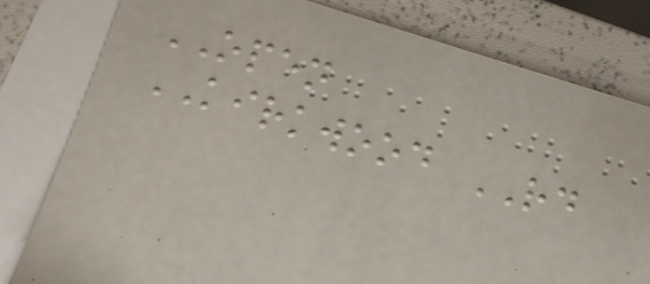OPEN
KIRKWOOD RD
